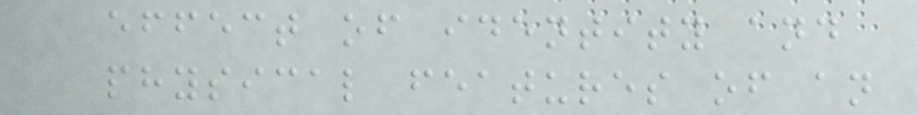effect of identity and
physical features of an
